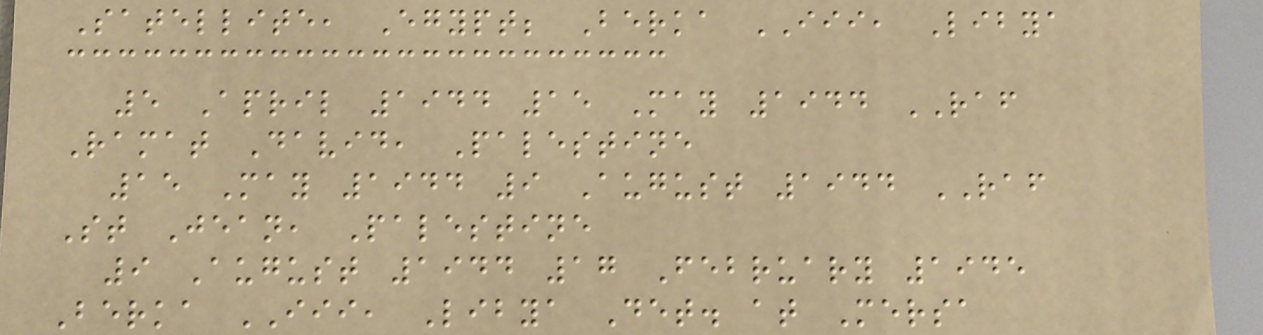Satellite, Egypt; Berka III, Libya
5 April 1944 15 May 1944 RAF
Ramat David, Palestine
15 May 1944 9 August 1944 RAF
St Jean, Palestine
9 August 1944 17 February 1945
Berka III, Libya Det. at Mersa
